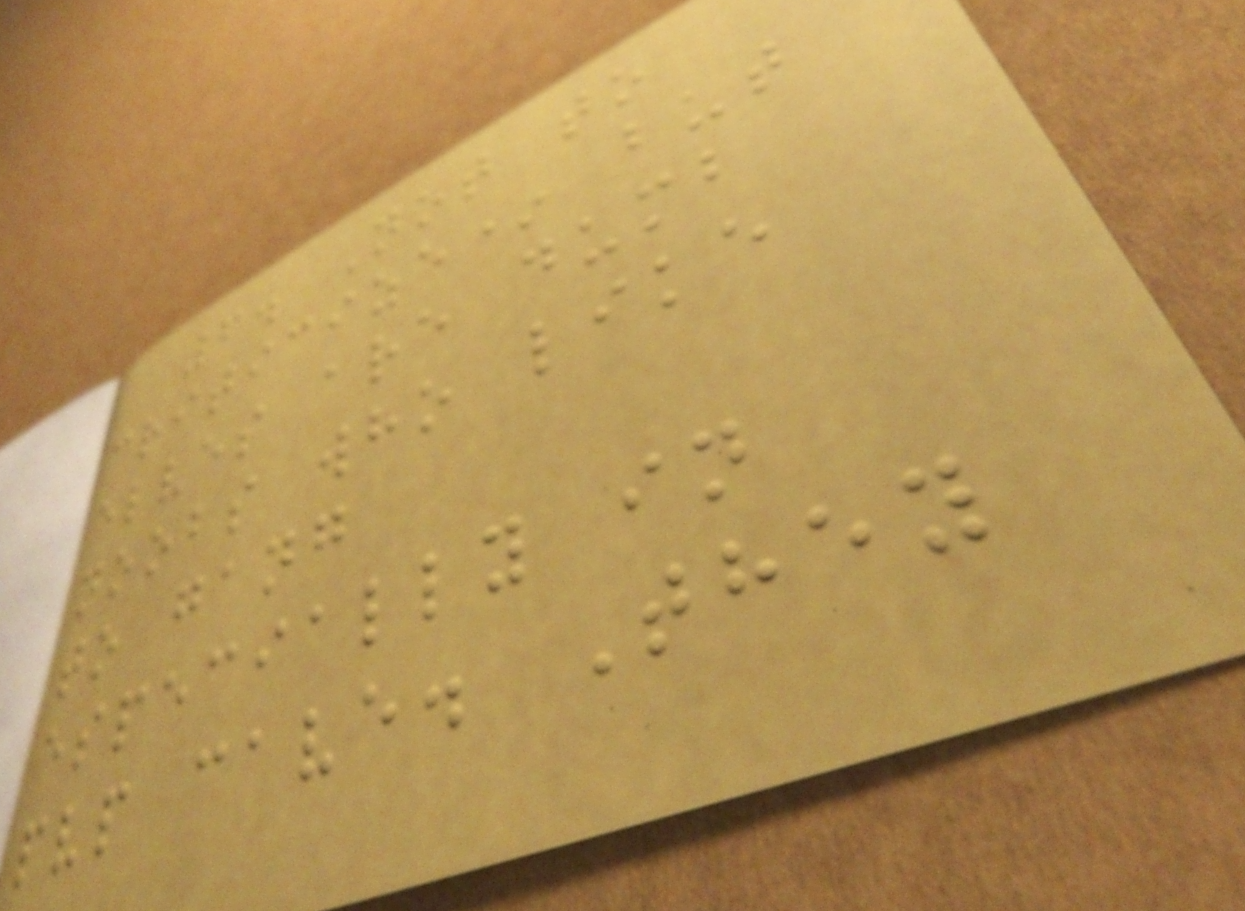6. Not to
criticize* but
elves are dumb
noobs who like
to gang
especially in
pvp cave. They
